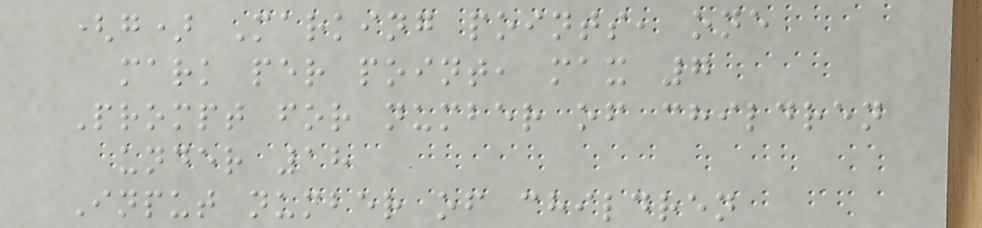(g) Marking points, one
mark per point, max 7
Prompt for number of children
under 18
Input number of children
